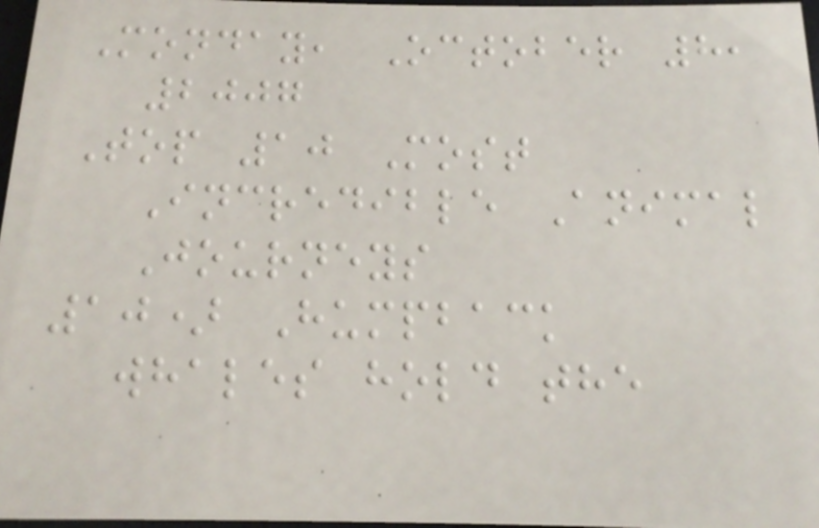Monday, October 8,
2007
Top 10 Most
Incredible Animal
Journeys
10) Humpback
whales hold the
